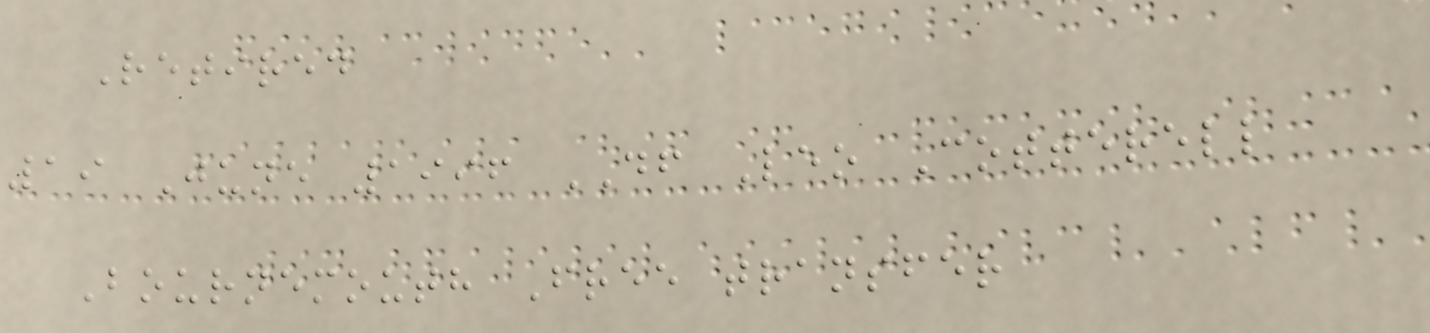Retired
19 June 1996 DF Leo Cotterell
Bournemouth Free transfer
